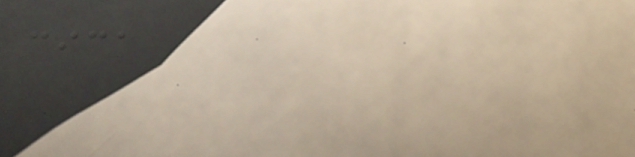cica
